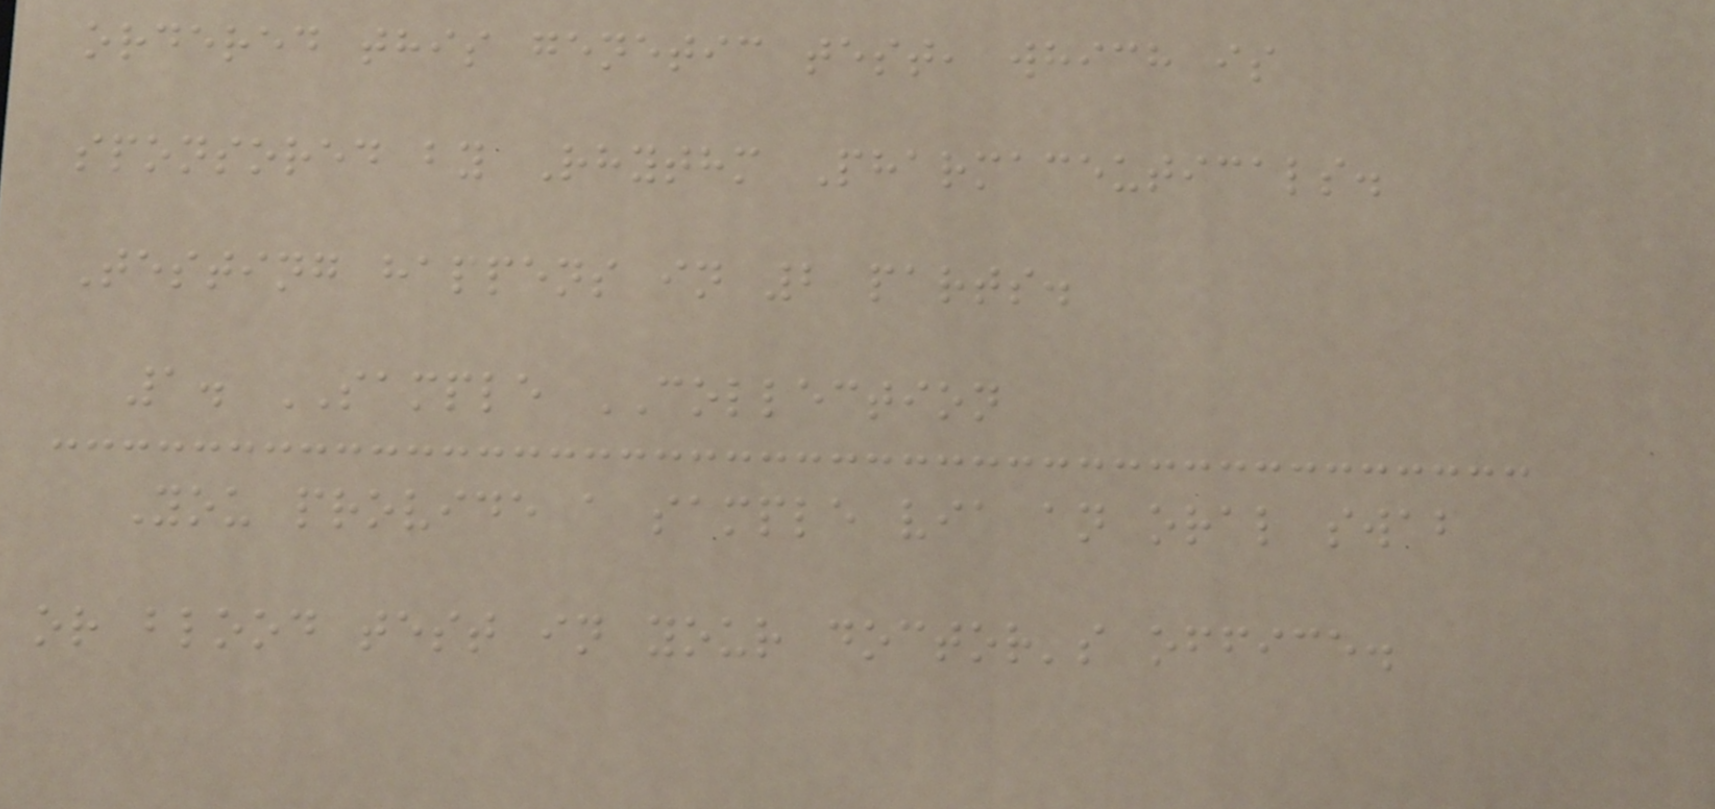ordered this genetic test, which is
sponsored by Rhythm Pharmaceuticals.
Testing happens in 2 parts.
1. SAMPLE COLLECTION
You provide a sample via an oral swab
or blood test in your doctor's office.
